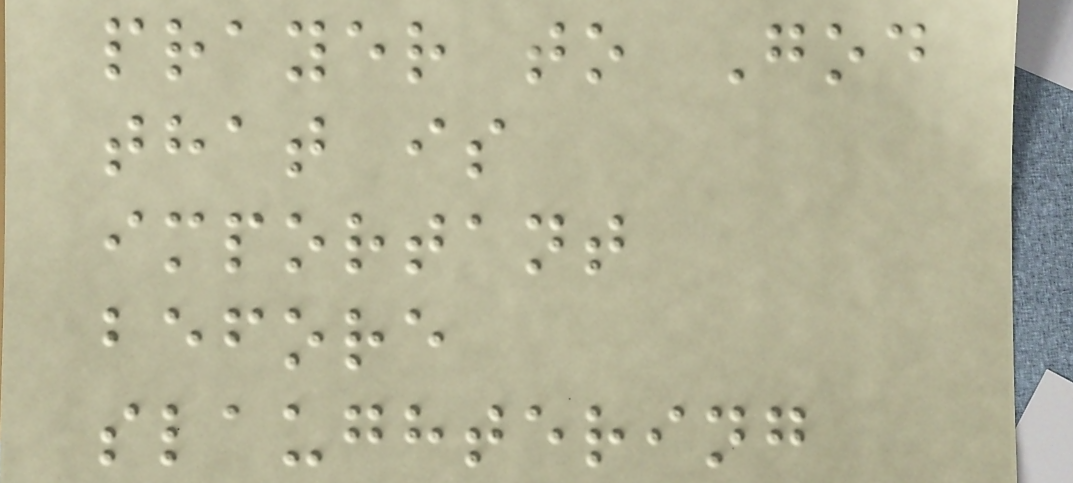prayer to God
that is
important
before
slaughtering
